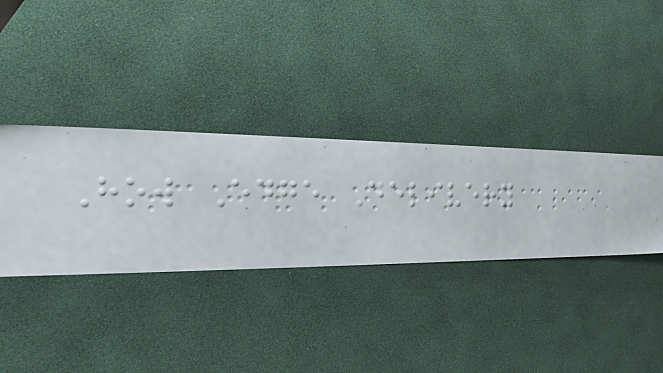How Edge Delivery
